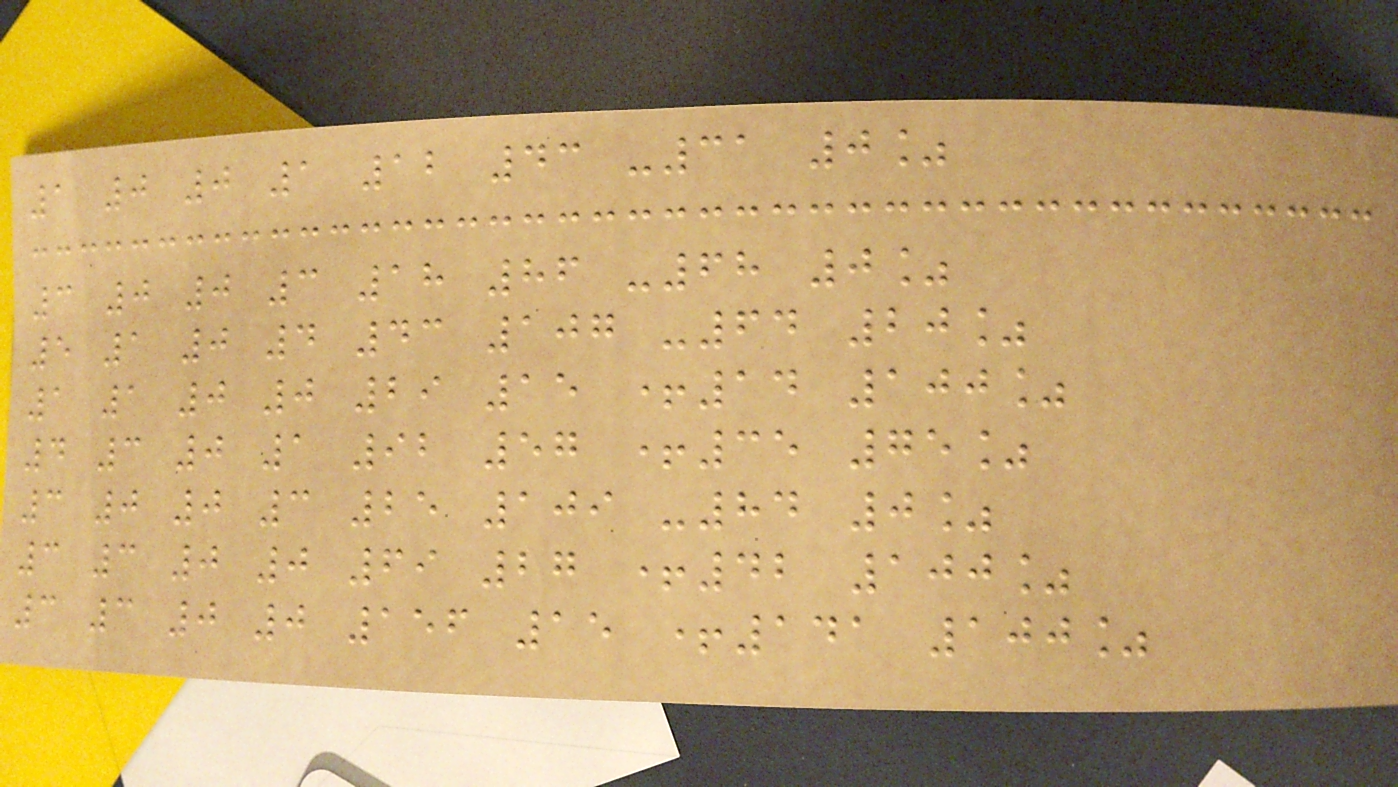1 0 0 1 12 43 -31 0%
3 0 0 3 18 86 -68 0%
5 1 0 4 43 107 -64 20%
1 1 0 0 29 15 +14 100%
4 3 0 1 92 57 +35 75%
3 0 0 3 25 109 -84 0%
3 3 0 0 69 27 +42 100%
3 3 0 0 156 15 +141 100%
